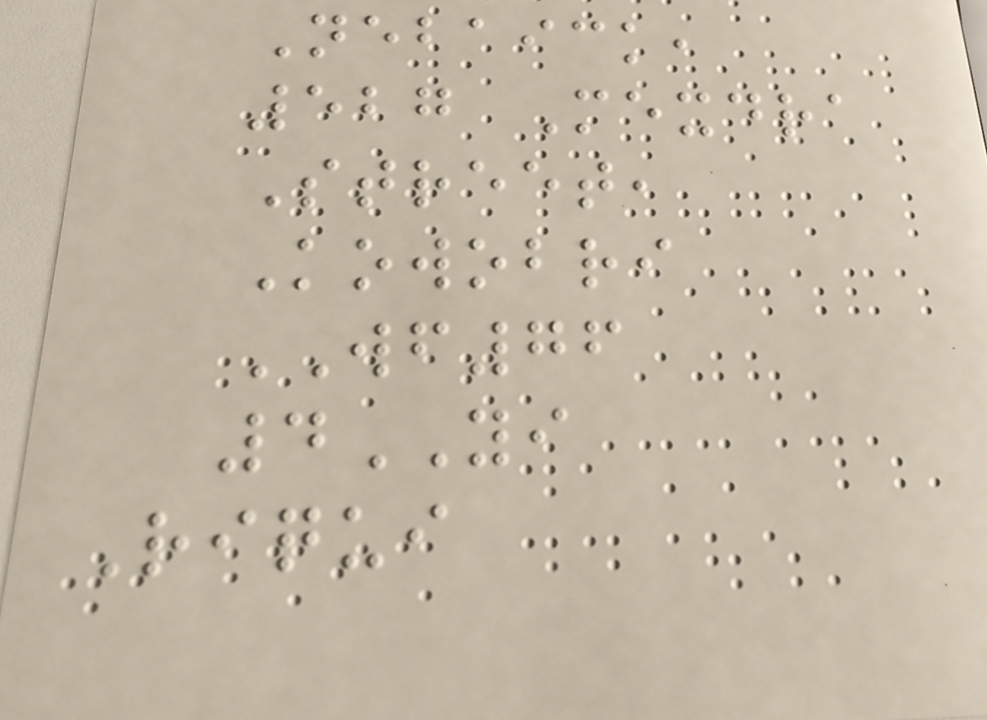Nebaick,
527 Mexdra
Street,
Kowobri
WF76
4YI
Riqui
